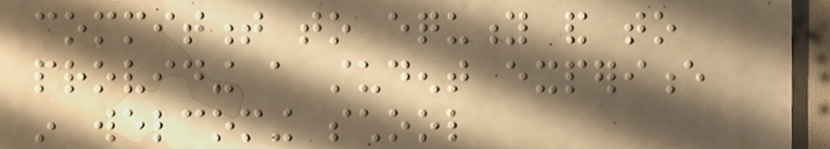commitment to equity and to
providing a student experience
in welcoming school
